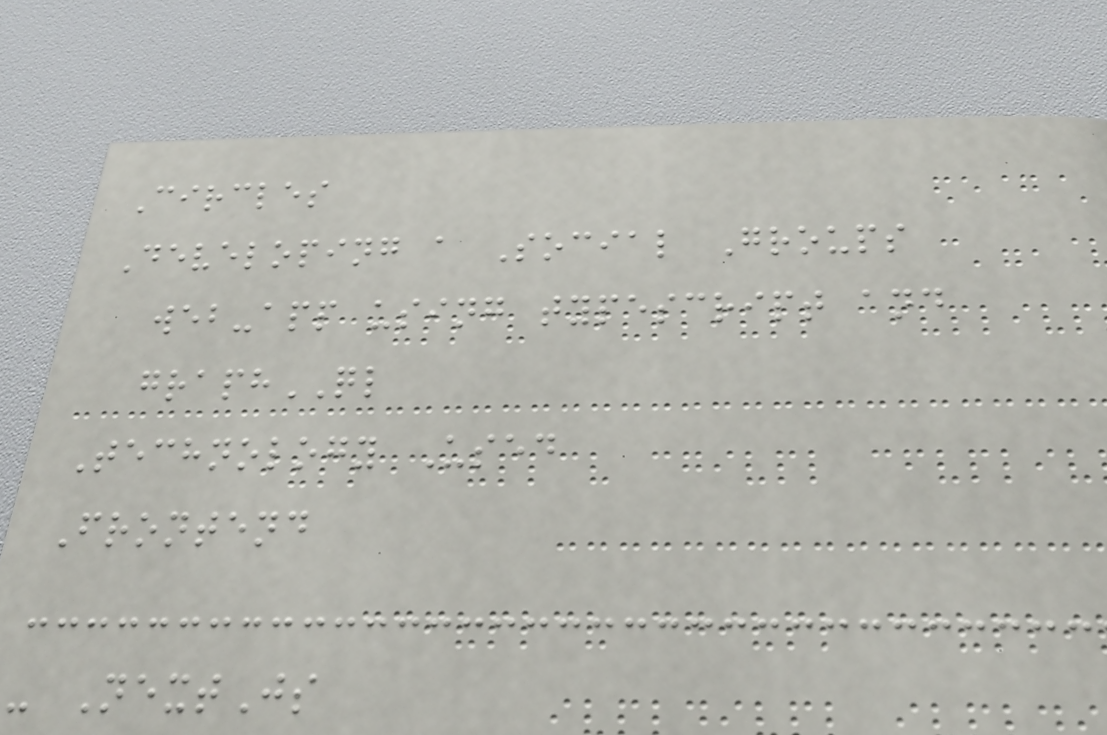Circles
Developing a Social Groups
web-app using typescript and
graphQL
Technology Used
Frontend
- NextJs
